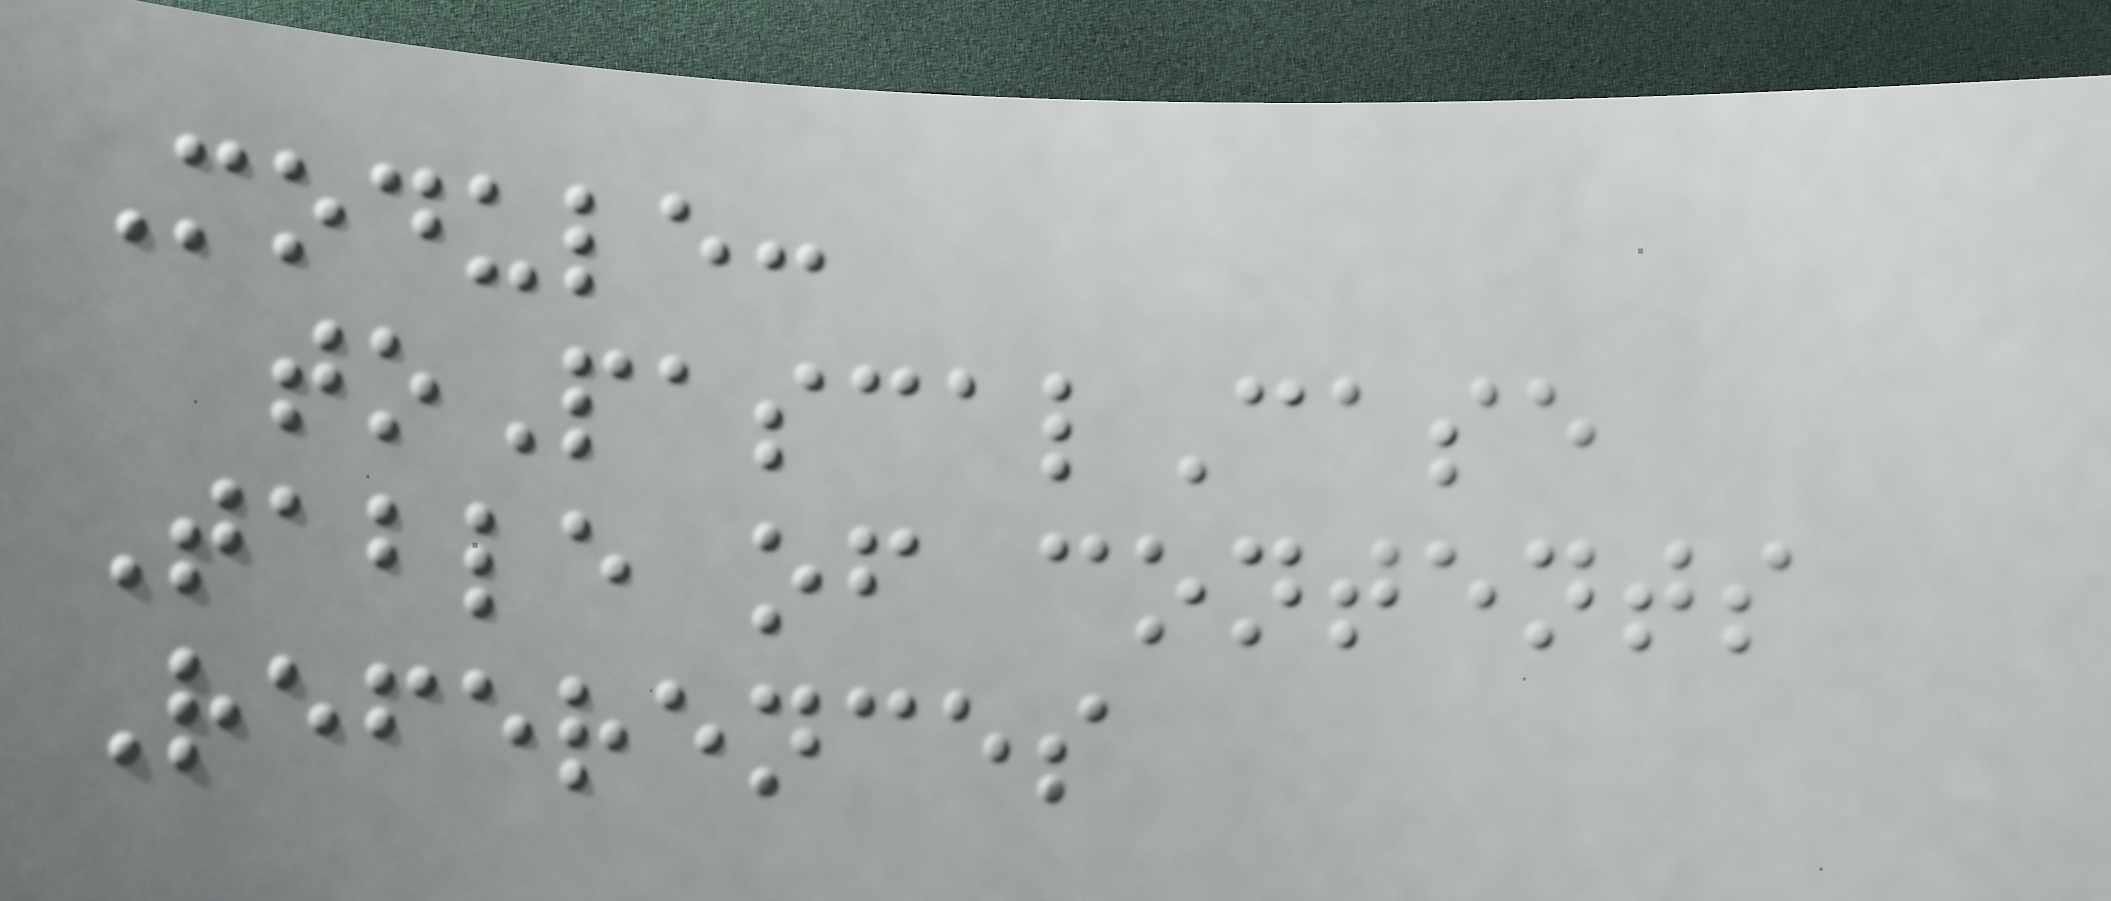Module:
toPascalCase
Table of contents
References
